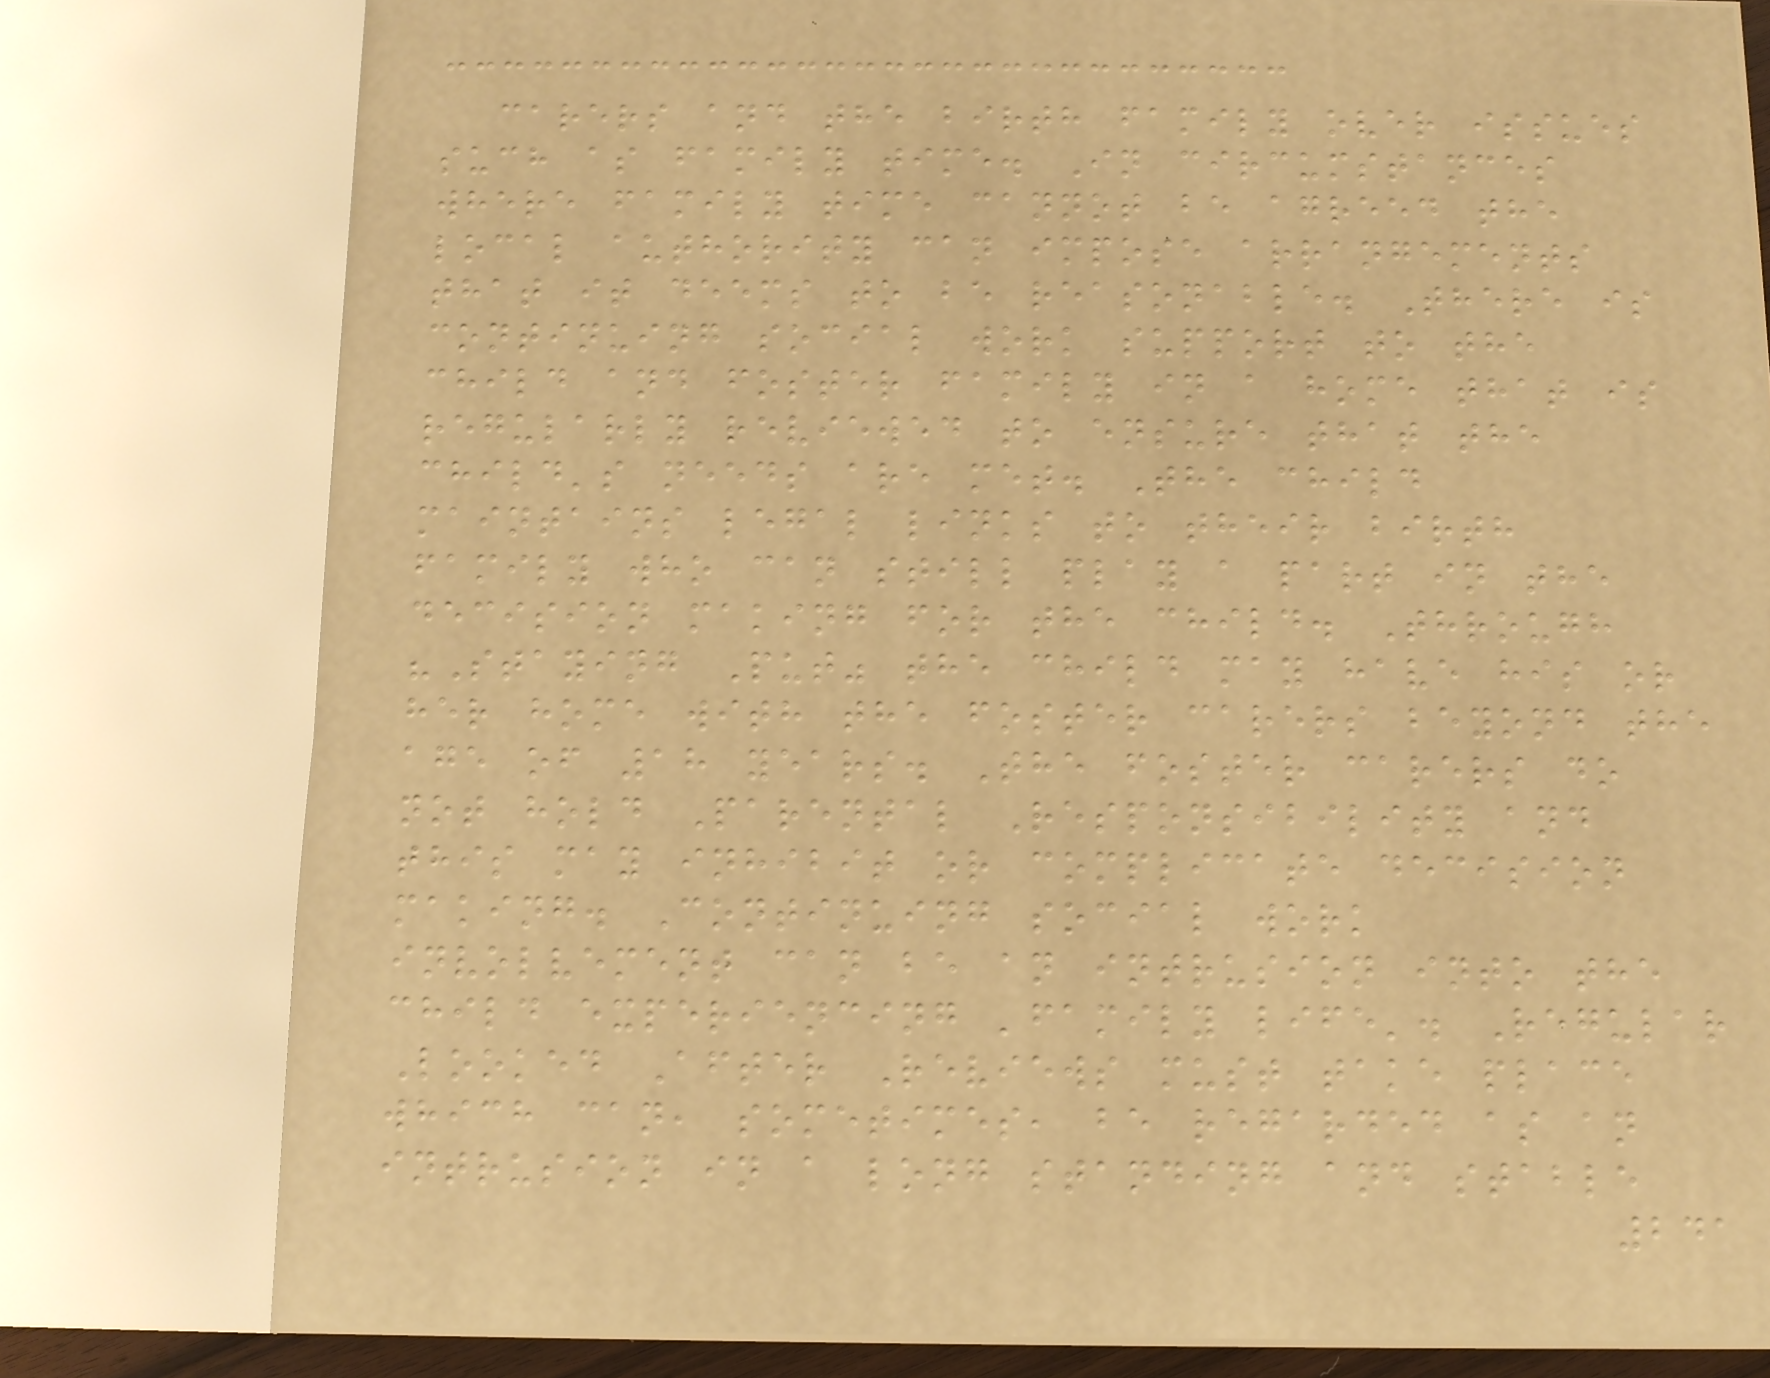carers and the birth family over issues
such as family time. In circumstances
where family time cannot be agreed the
local authority can impose arrangements
that it deems to be reasonable. There is
continuing social work support to the
child and foster family in a home that is
regularly reviewed to ensure that the
child's needs are met. The child
maintains legal links to their birth
family who can still play a part in the
decision making for the child. Through
"Staying Put" the child may have his or
her home with the foster carers beyond the
age of 18 years. The foster carers do
not hold Parental Responsibility and
this may inhibit or complicate decision
making. Continuing social work
involvement can be an intrusion into the
child experiencing 'family life'. Regular
Looked After Reviews must take place
which can, sometimes, be regarded as an
intrusion in a long standing and stable
241
